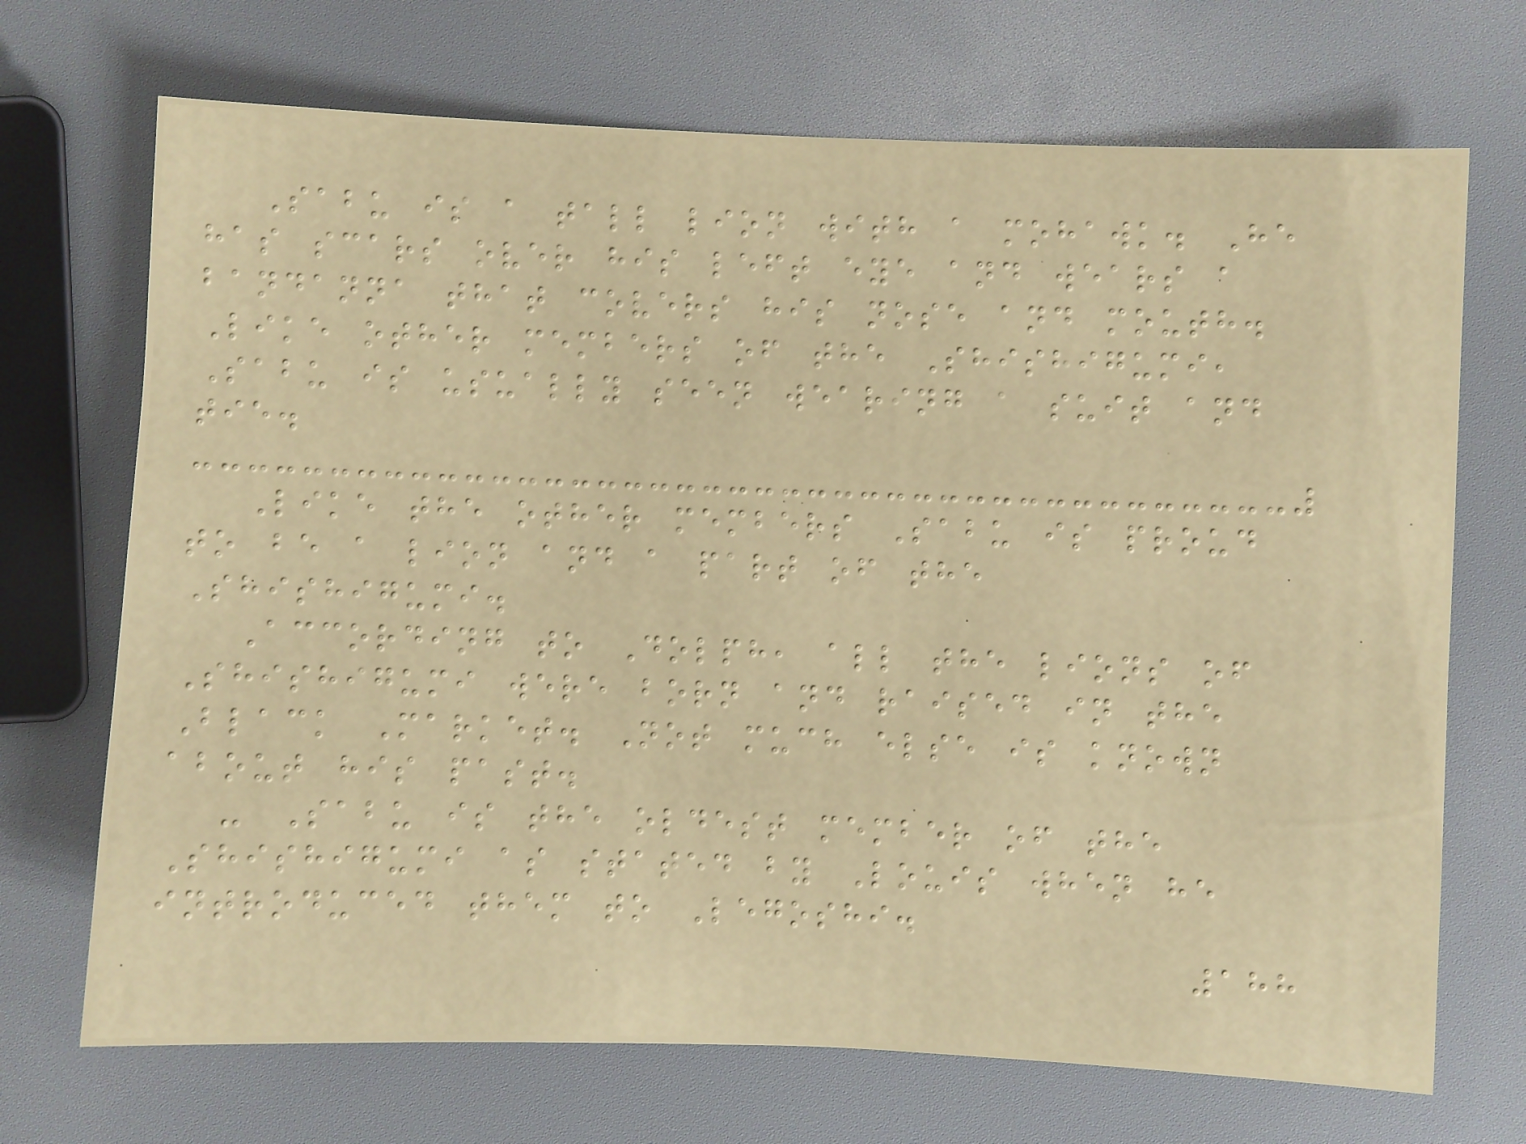Sabu is a tall lion with a mohawk. He
has scars over his left eye and wears a
bandanna that covers his nose and mouth.
Like other members of the Shishigumi,
Sabu is usually seen wearing a suit and
tie.
Like the other members Sabu is proud
to be a lion and a part of the
Shishigumi.
According to Dolph, all the lions of
Shishigumi were born and raised in the
Black Market. Not much else is known
about his past.
- Sabu is the oldest member of the
Shishigumi as stated by Louis when he
introduced them to Legoshi.
188
